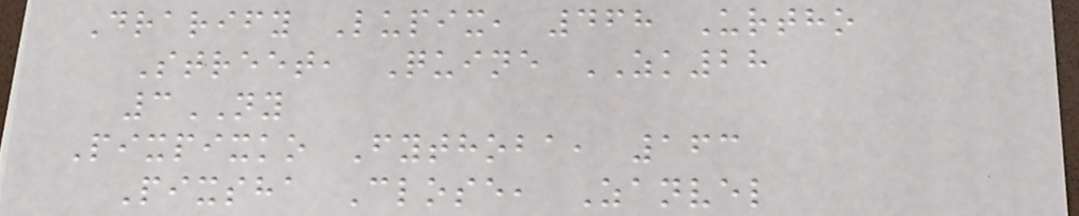Drarify Lupix, 468 Urtho
Street, Quine ZK28
3NY
Pixpixko Fythoba, 163
Pixsha Close, Zanvel
